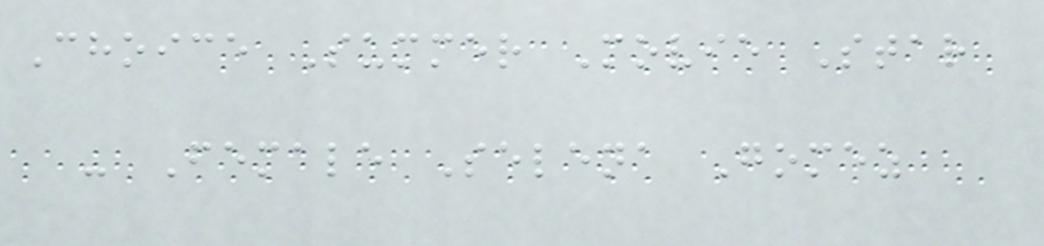Choice Summer Movie Star
- Female Selena Gomez
